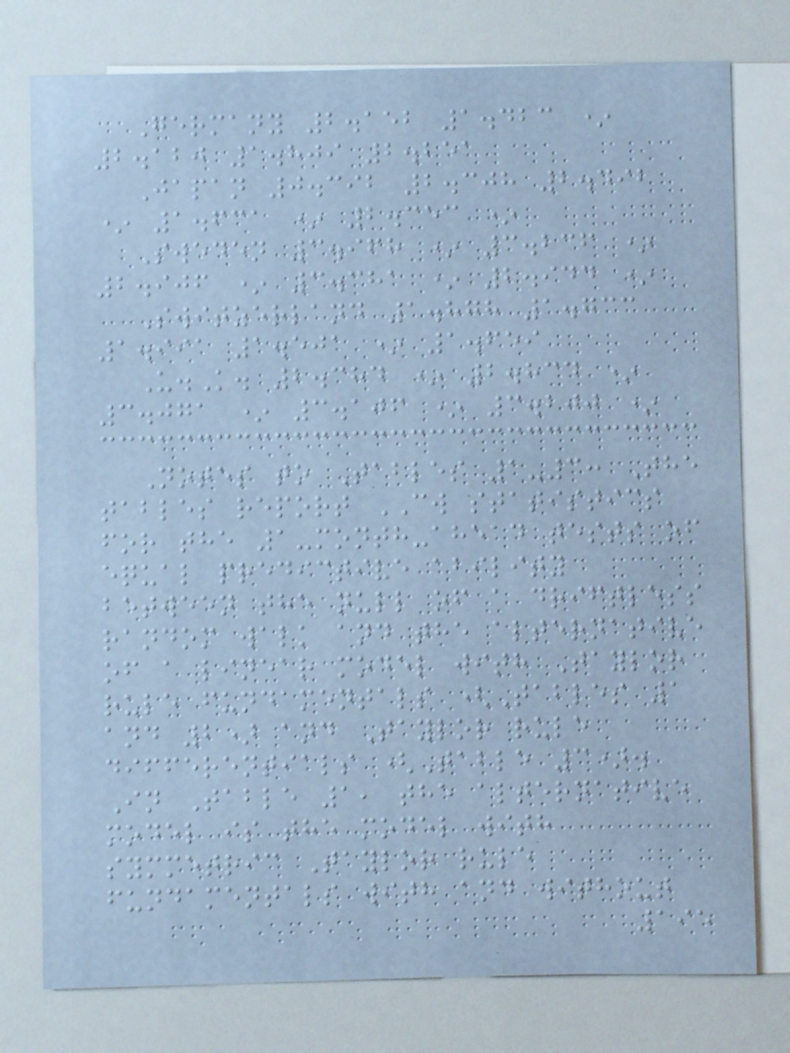Germany 2.152 1.423 *
2.120 1.809 2.251
Japan 0.392 2.308 2.492
* 1.631 * 2.353 *
Sweden 3.968 * 3.236 *
2.906 * 3.381 * 2.944 *
Switzerland 1.878 1.733
1.991 1.501 * 1.659
U.K. 2.384 * 2.834 *
3.071 * 3.106 * 3.200 *
Notes to Tables 1-3: The
tables report CW statistics
for the 1-month-ahead tests of
equal predictive ability
between the null of a driftless
random walk and the alternative
of a linear model with Taylor
rule fundamentals (Tables 1
and 2) and Taylor rule
differentials (Table 3).
In Table 1, the alternative
model is the model with
symmetric Taylor rule
fundamentals with and without
195
